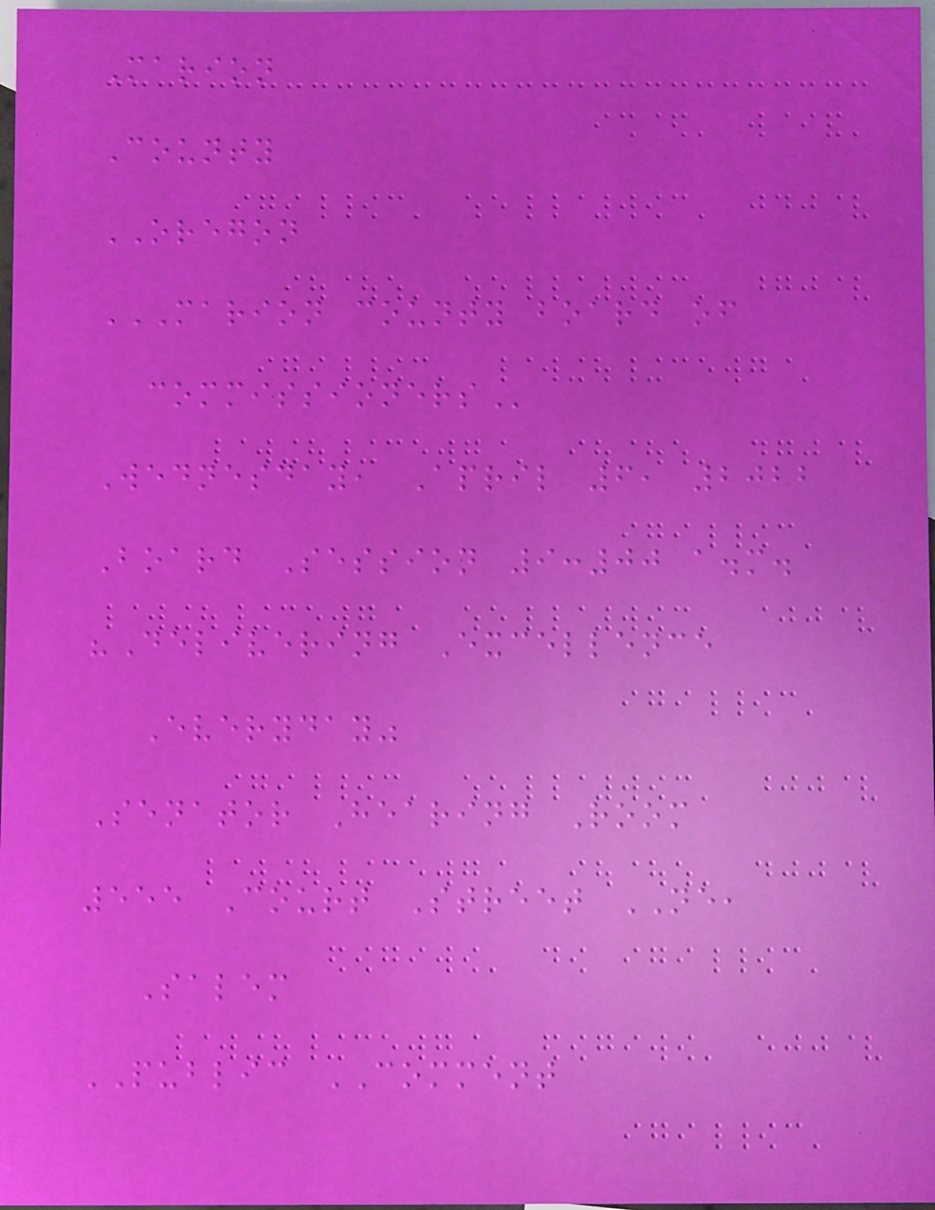Marion
County
OREGON
MARION COUNTY BOARD OF
COMMISSIONERS
Wednesday, April 6, 2022
Board Session 9:00 a.m.
"Delivering Excellence
Everyday"
Senator Hearing Room
555 Court Street NE,
Salem
PUBLIC COMMENT
